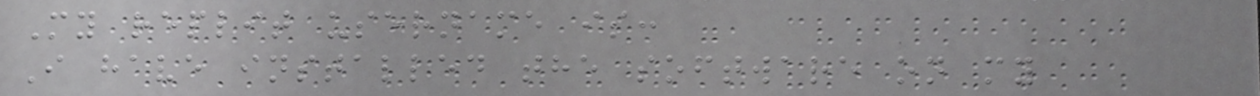My replit username is:
I have installed the software on my
